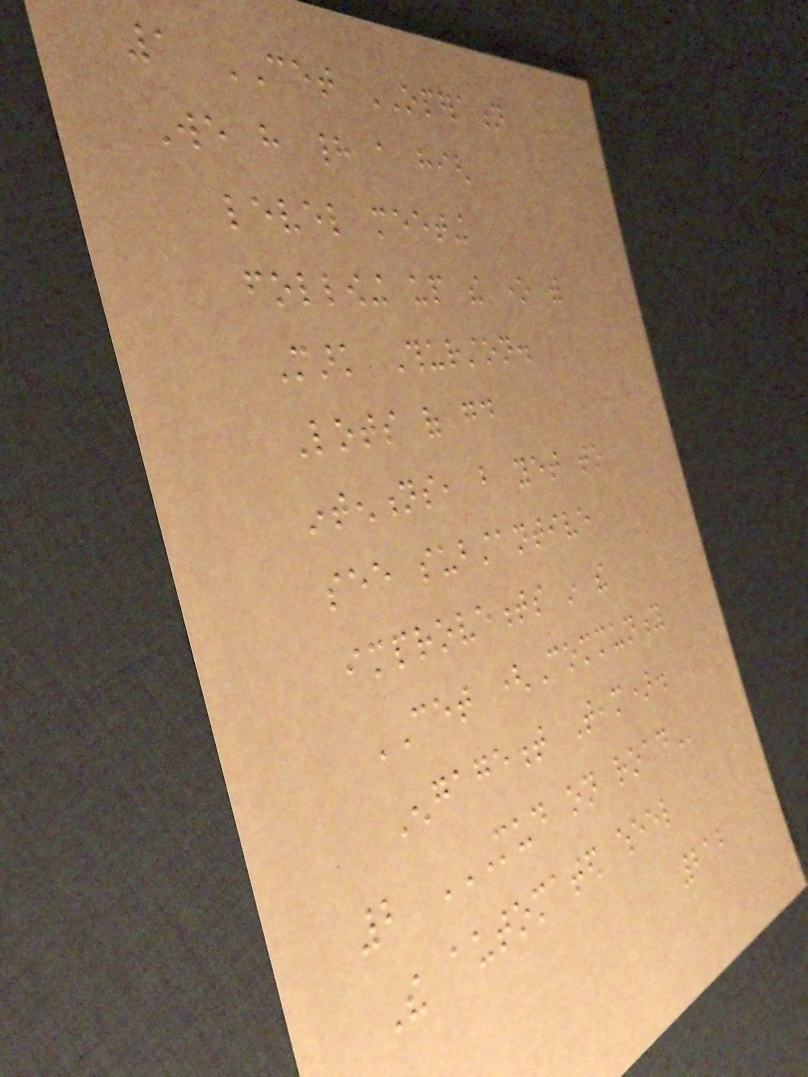1 CET OPERATION
We have had a high
level meeting
following up the one with
Mark Thurston.
Lots of good
intentions, but yet to
see substantive
improvements in the
CET (Community
Engagement Team).
2 MUD ON ROAD
The automated wheel
212
